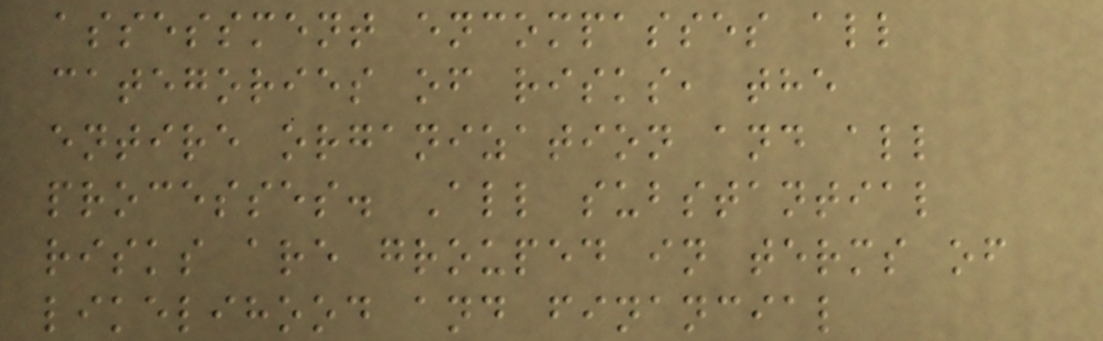assessment encompasses all
categories of risks, the
entire organization and all
processes. All substantial
risks are grouped in terms of
likelihood and financial
